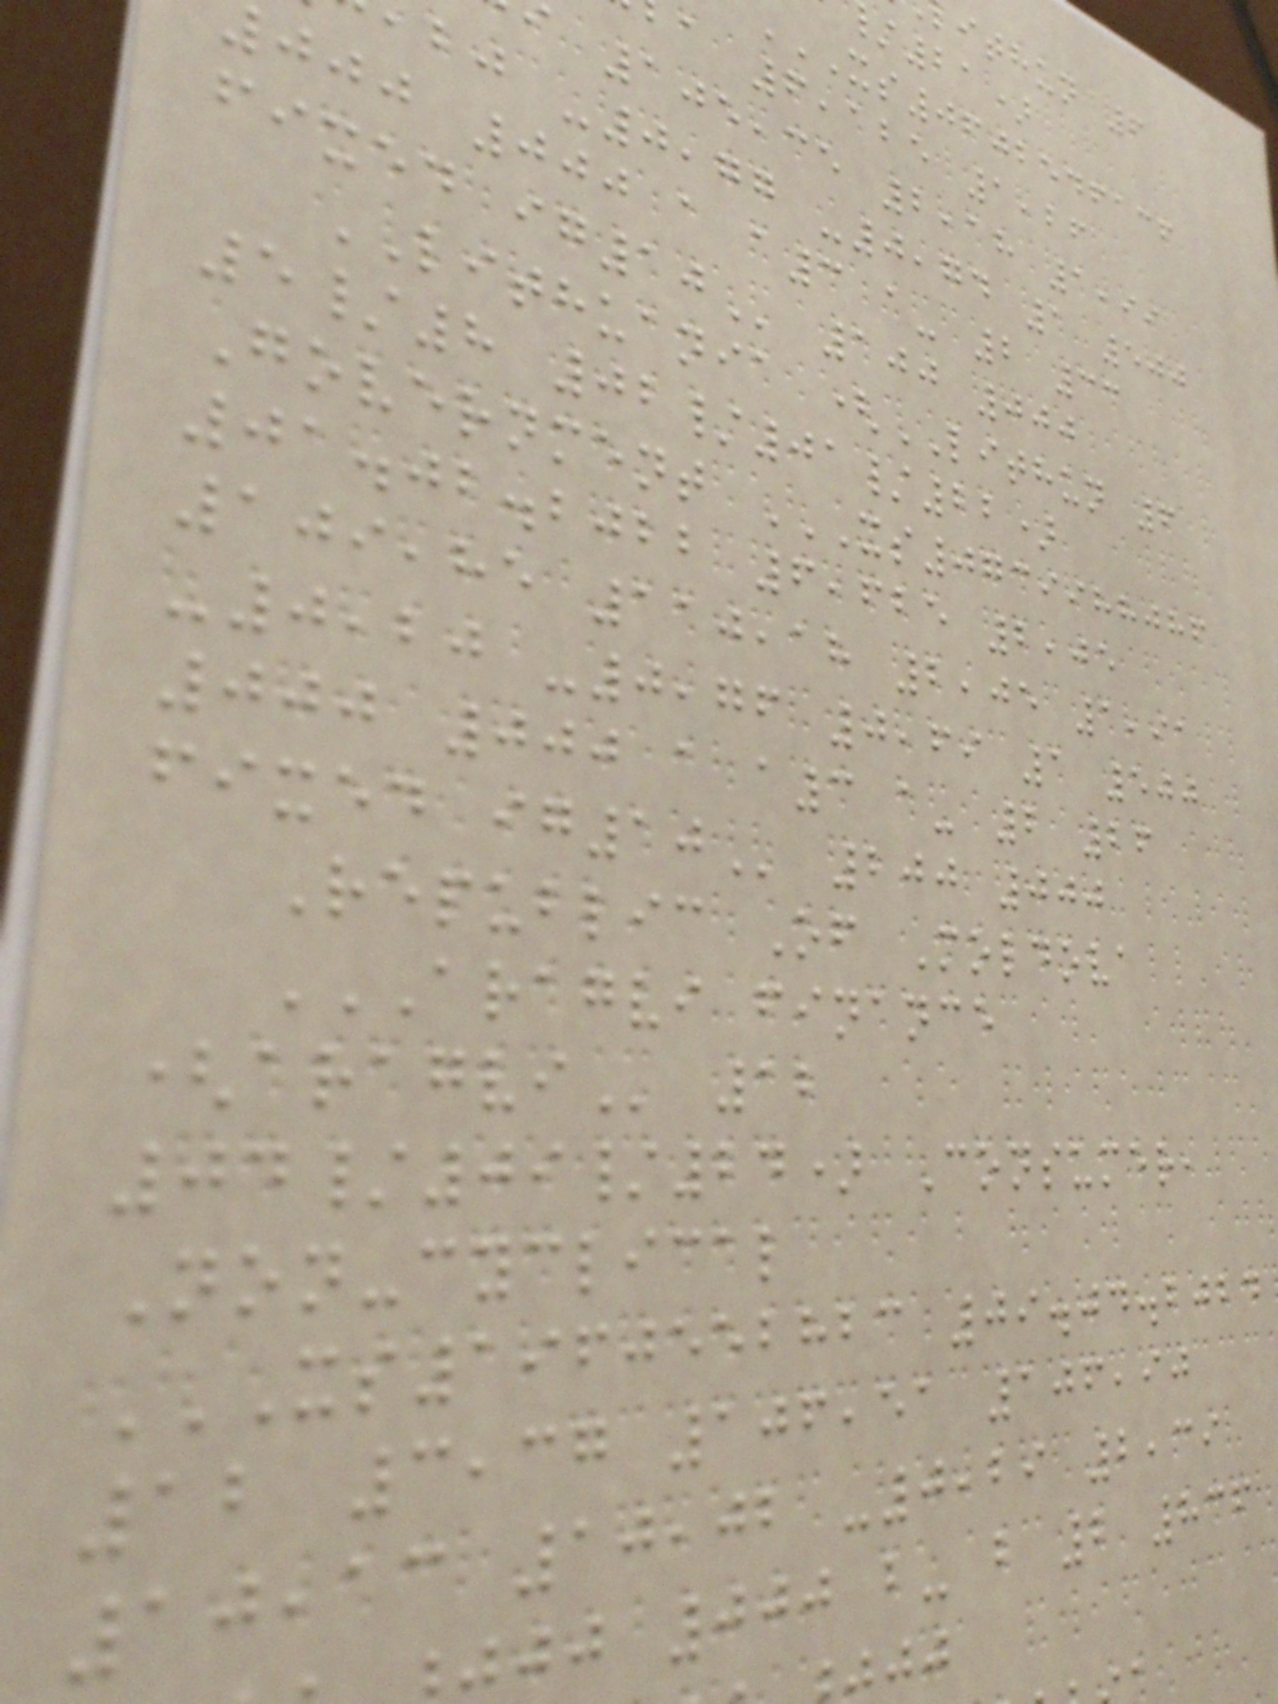ithun 6
XS0602546136
a 6,125 1,26
105,35 2,18 1,99
bj -0,77 -0,74 1 500
jjj 000 a a3 a- 2 33
LITHUANIA (LITHUN 6
5/8 02/01/22)
Government XS0739988086
01.02.2022 6,625 2,05
109,85 110,18 2,05 1,91
-0,20 -0,76 0,69 1 500
000 000 a a3 a- 2 26
Republic Of Moldova
ARAGVI FINANCE
04/09/24) Consumer,
Non-cyclical
XS1960552823 09.04.2024
12 3,37 106,51 106,90
10,13 10,02 -0,29 2,39
jj 000 b- b 2 836
